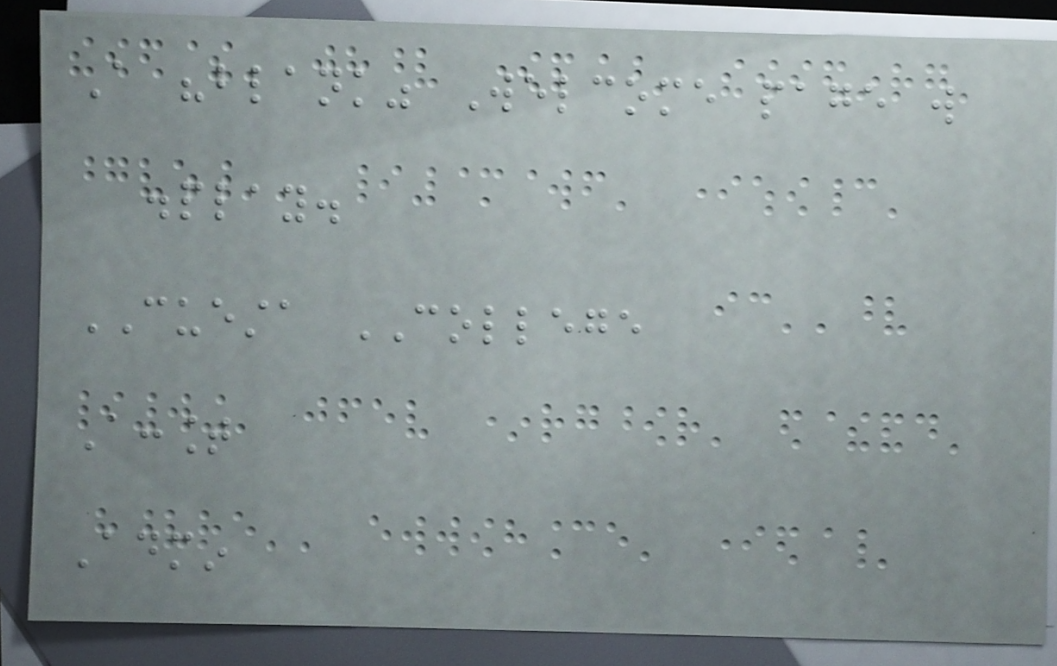A "blank" Welcome page will
display.
CUESTA COLLEGE
Account
Admin
